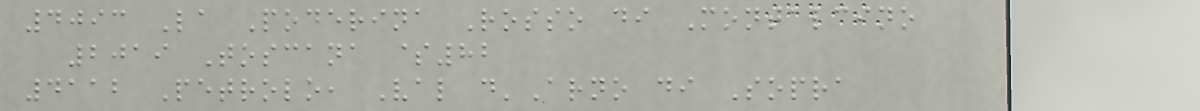4093 La Poderina Rosso di Montalcino
2019 Toscana $82
4112 Petrolo, Val d'Arno di Sopra
